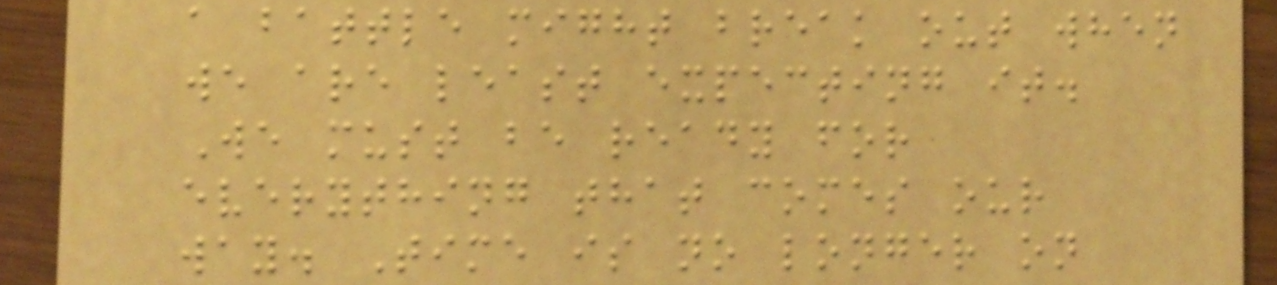a battle might break out when
we are least expecting it.
We must be ready for
everything that comes our
way. Time is no longer on
